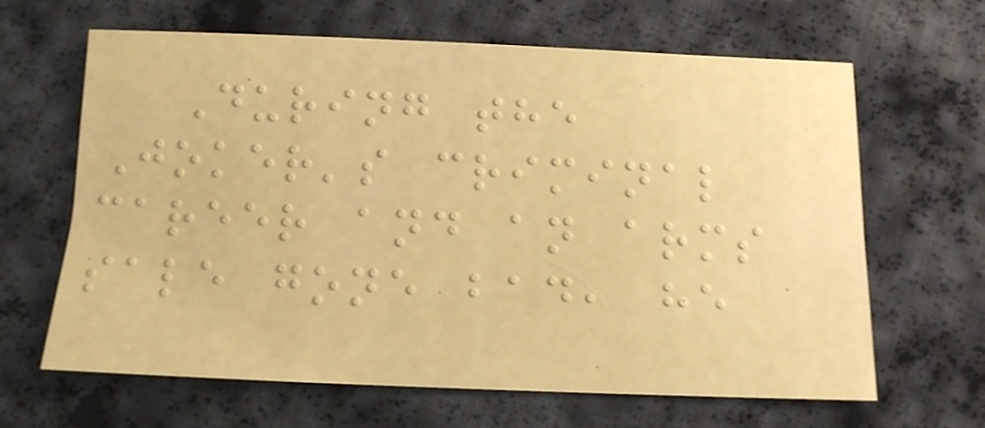During the
Joker's criminal
career and an arms
sale gone bad, he
